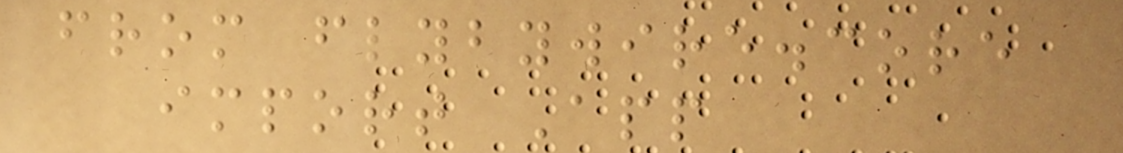from flybywire.core
import App
